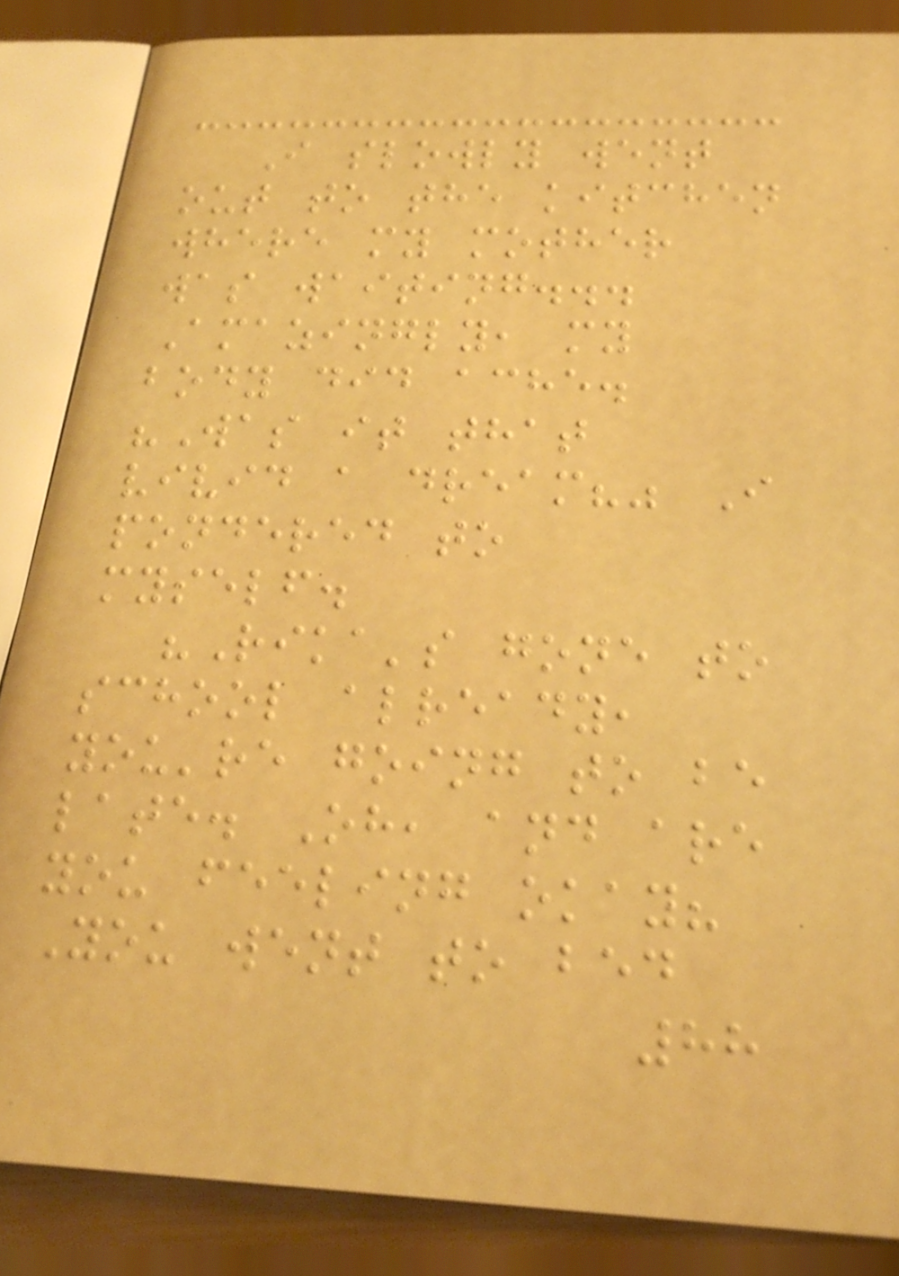I slowly went
out to the kitchen
where my mother
was waiting...
Amazingly, my
body did ache.
"Was it that
vivid a dream?" I
pondered to
myself.
"Rika's gone to
school already,
you're going to be
late. Oh, and are
you feeling okay?
You went to bed
88
